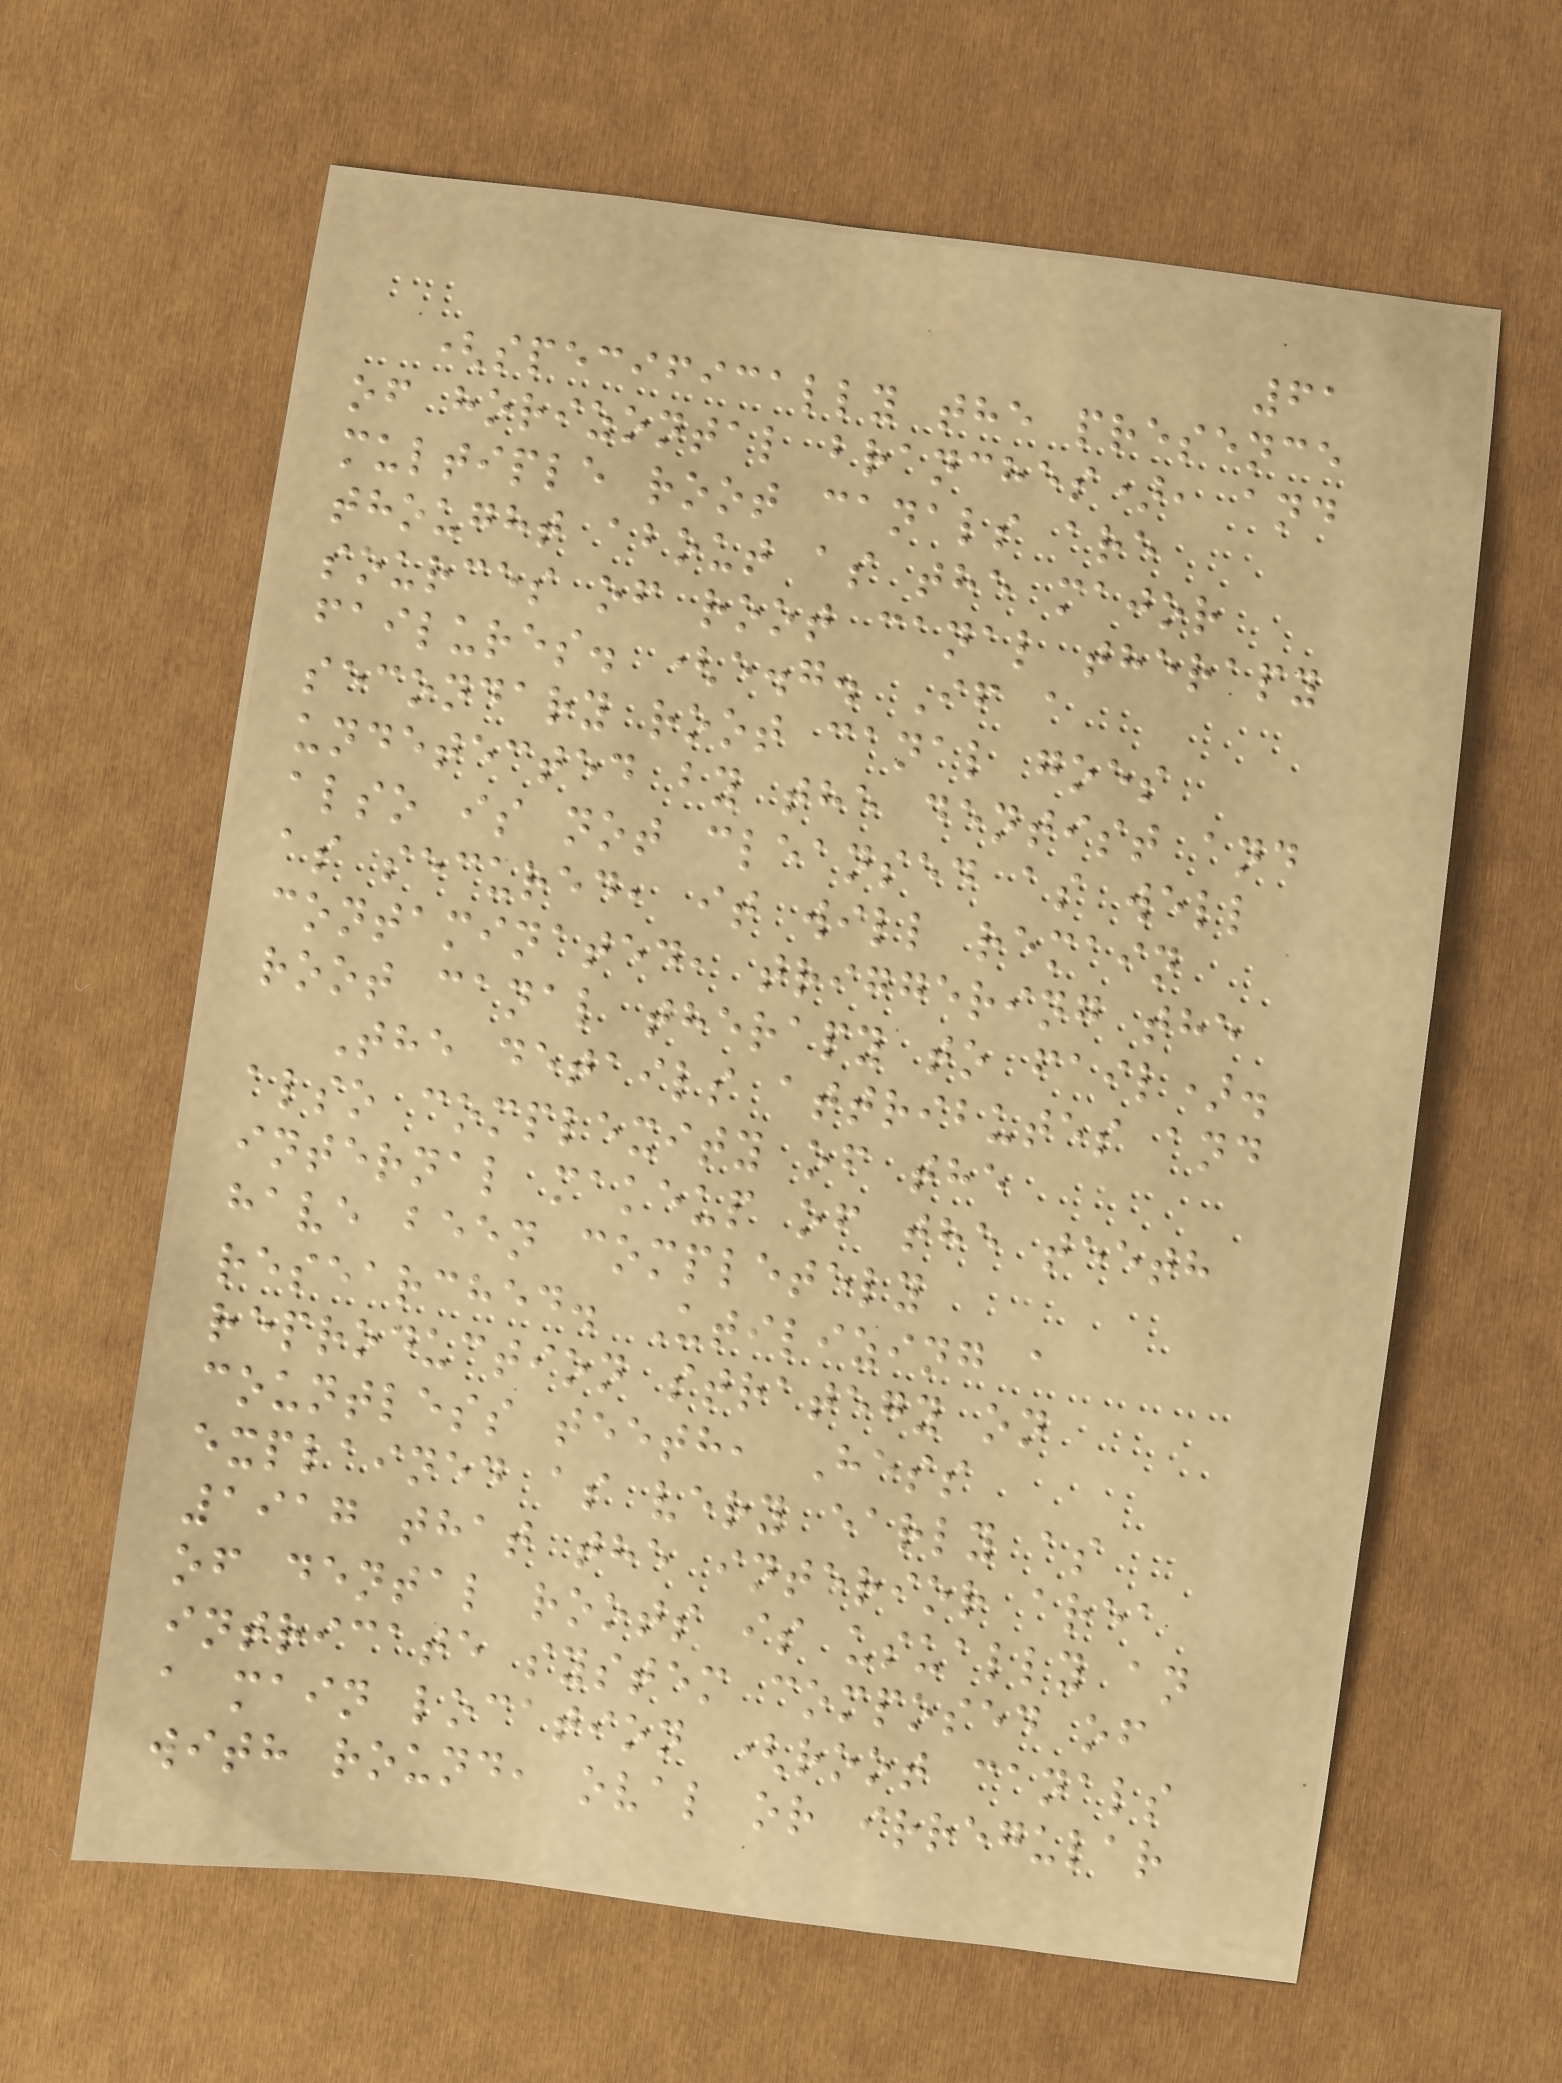61
(specifically the presence
of horizontal branches), and
multiple root canals are
thought about as the major
sources of root canal therapy
failures. (e.g. If a
secondary root canal goes
undetected by the dentist and
also is not cleansed as well
as secured, it will remain
contaminated, triggering the
root canal therapy to fail).
The details attributes and
also complexity of the
internal makeup of the teeth
have been completely
researched. Utilizing a
reproduction strategy on
countless teeth, Hess
explained as very early as
1917 that the interior area
of dental roots is usually an
intricate system composed of
a main location (root canals
with round, oval or irregular
